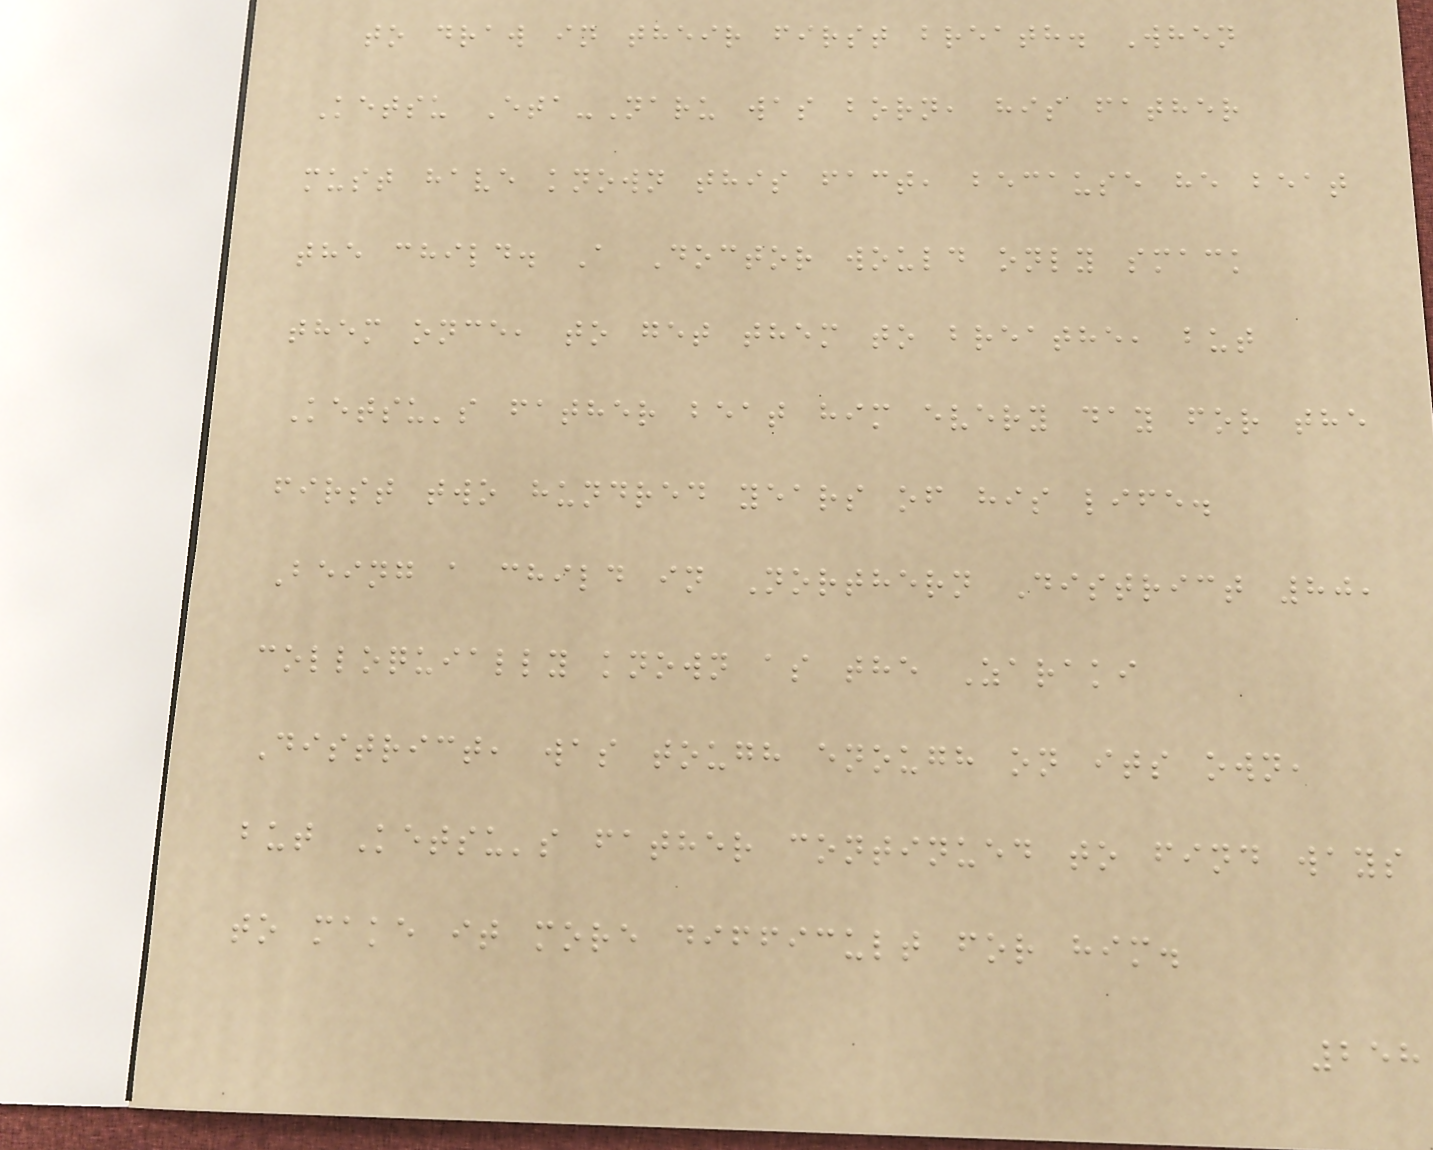to draw in their first breath. When
Ketsu Eta-Naru was born, his father
must have known this fact, because he beat
the child. A Doctor would only smack
them once, to get them to breathe, but
Ketsu's father beat him every day for the
first two hundred years of his life.
Being a child in Northern District 80,
colloquially known as the Zaraki
District, was tough enough on its own,
but Ketsu's father continued to find ways
to make it more difficult for him.
258
